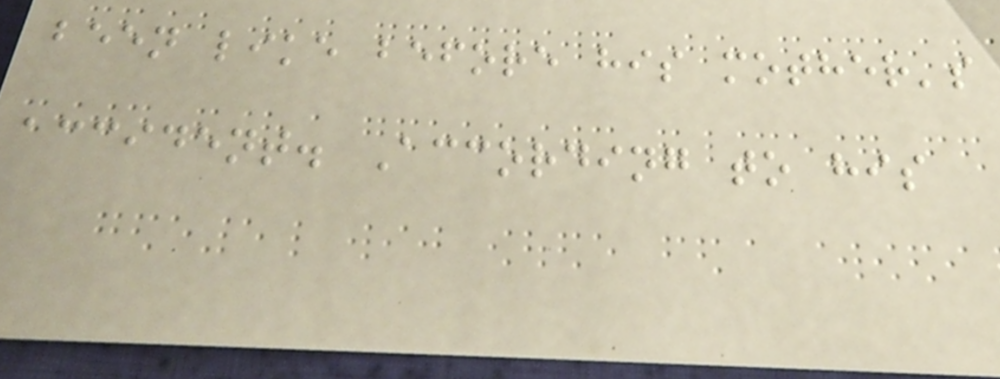been like before his mother's
accident. According to his
